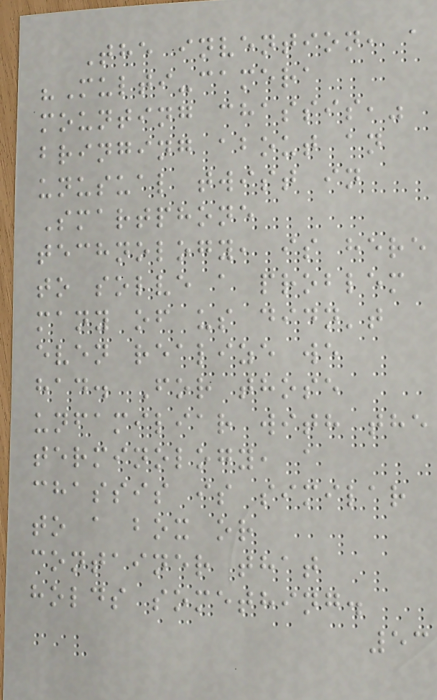The invention, a
"Multi-camera
mounting chassis,"
bringing about an
unusual twist in
Smartphone
technology, is here
to solve a problem
many of us didn't
even realize we
had. For those
unfamiliar with the
terminology, a
chassis is similar
to a box or
container that
holds something.
53
